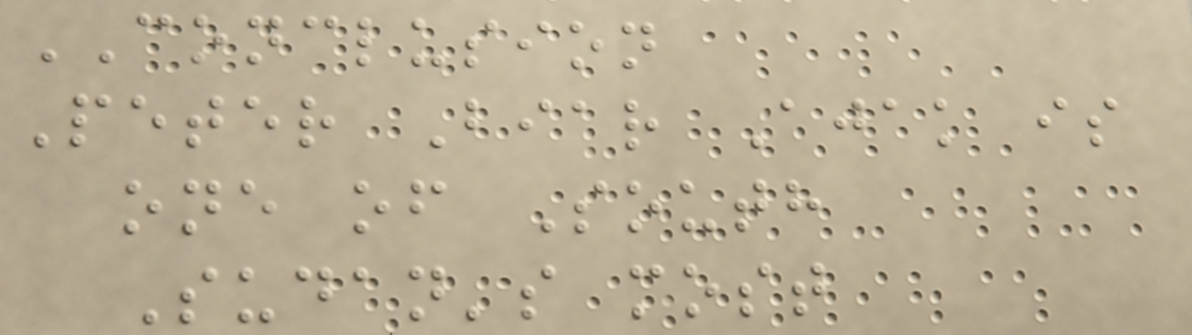CONCLUSION
Peter Biar Ajak is
one of South
Sudan's most
